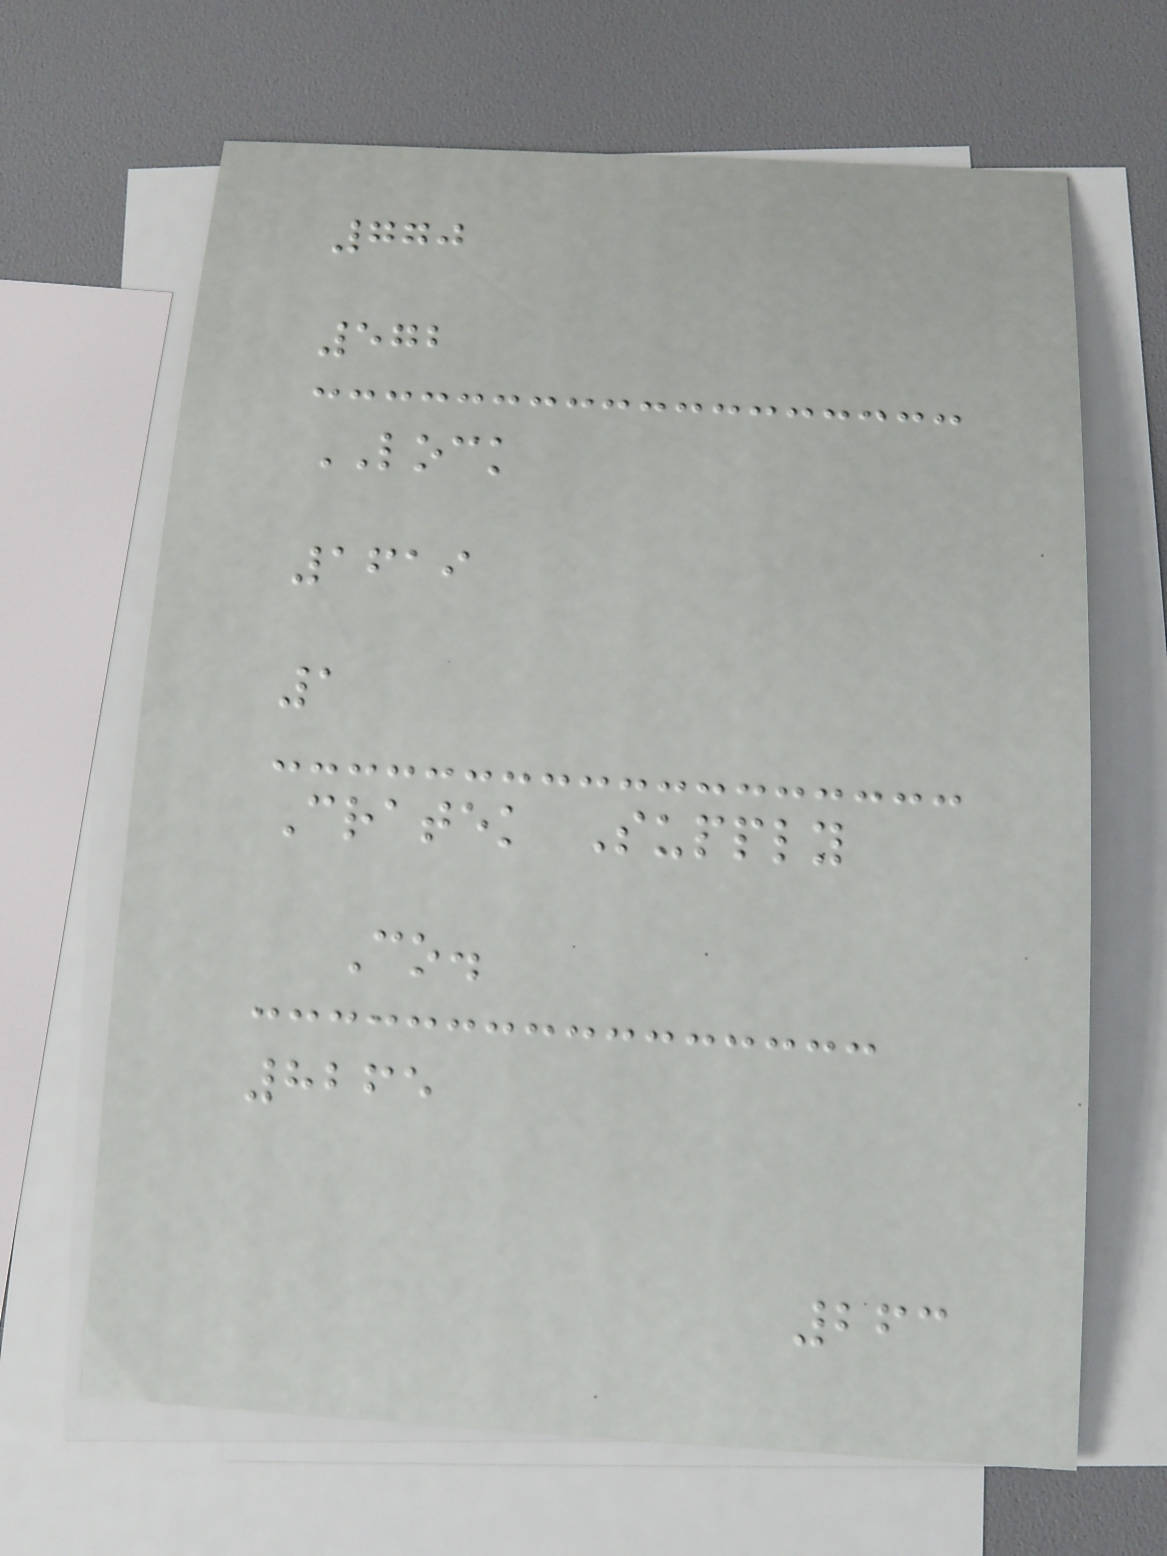770
572
LOCK
1619
1
Cratek Supply
Co.
8265
263
